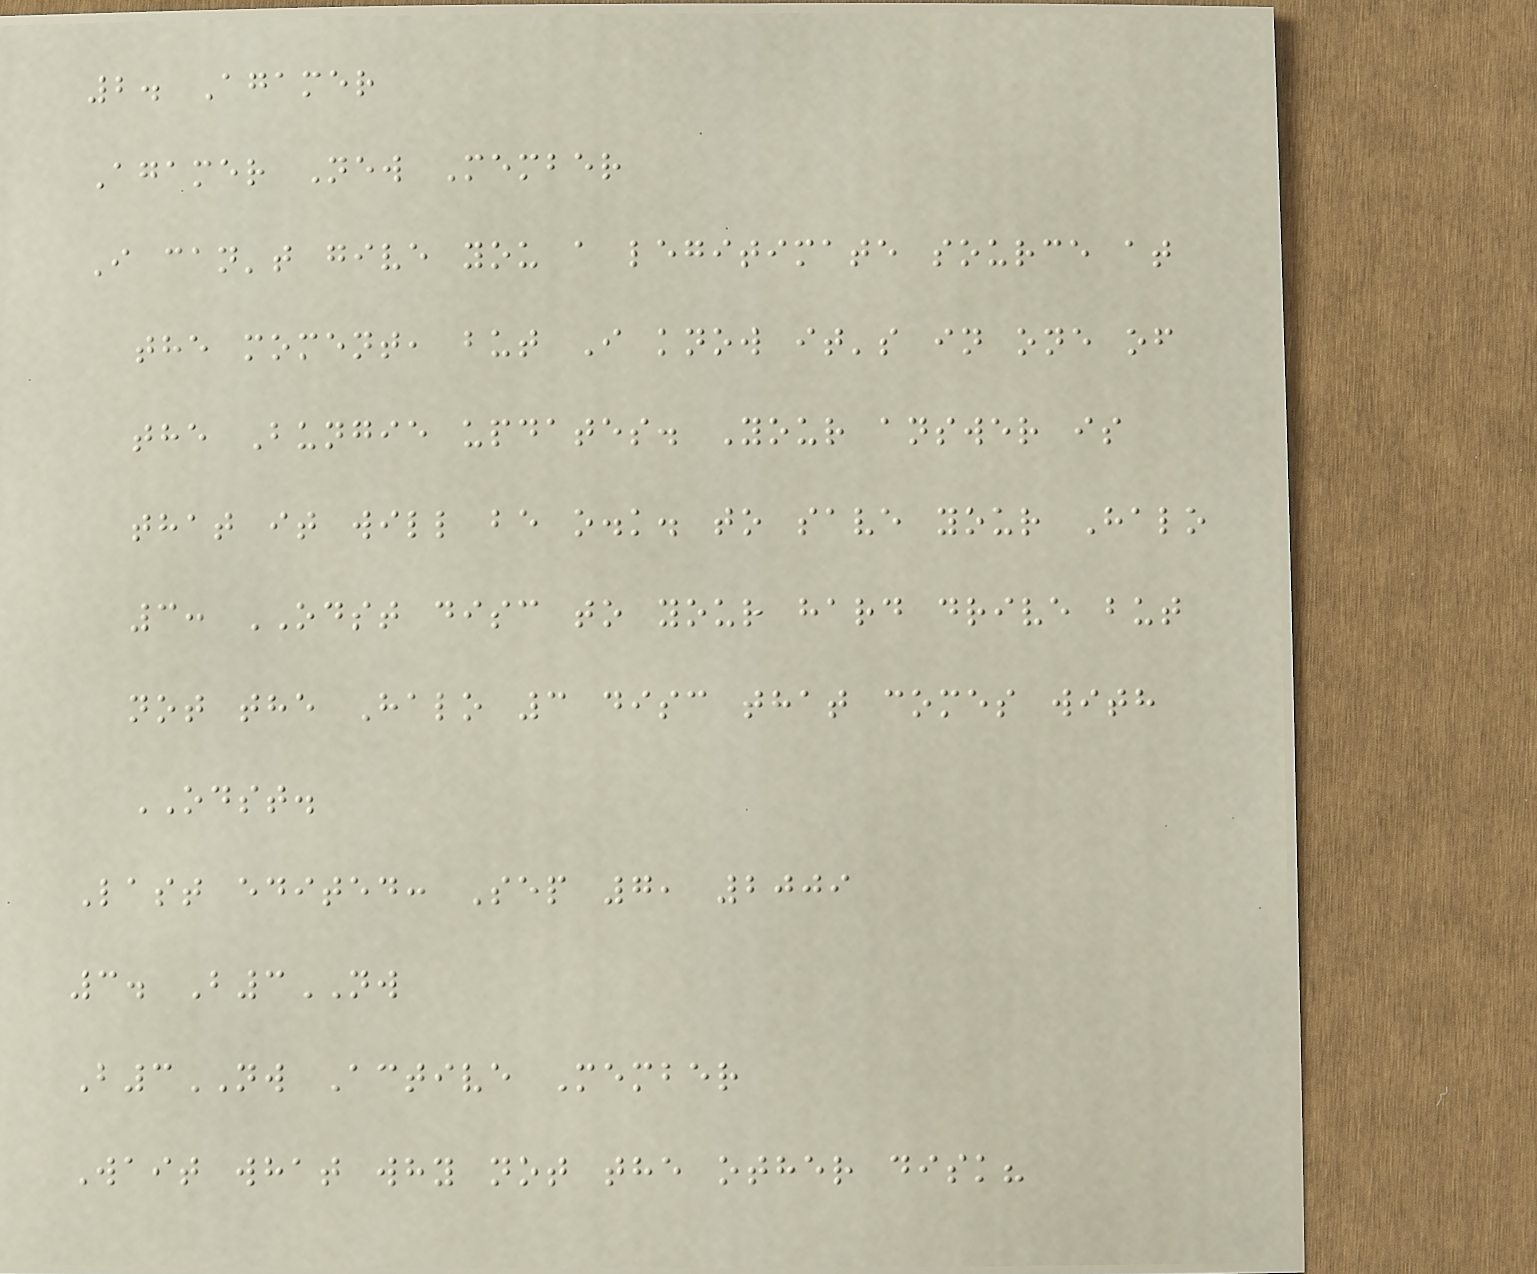2. Agamer
Agamer New Member
I can't give you a legitimate source at
the moment, but I know it's in one of
the Bungie updates. Your answer is
that it will be o.k. to save your Halo
3: ODST disc to your hard drive but
not the Halo 3 disc that comes with
ODST.
Last edited: Sep 7, 2009
3. B3NW
B3NW Active Member
Wait what why not the other disk?
